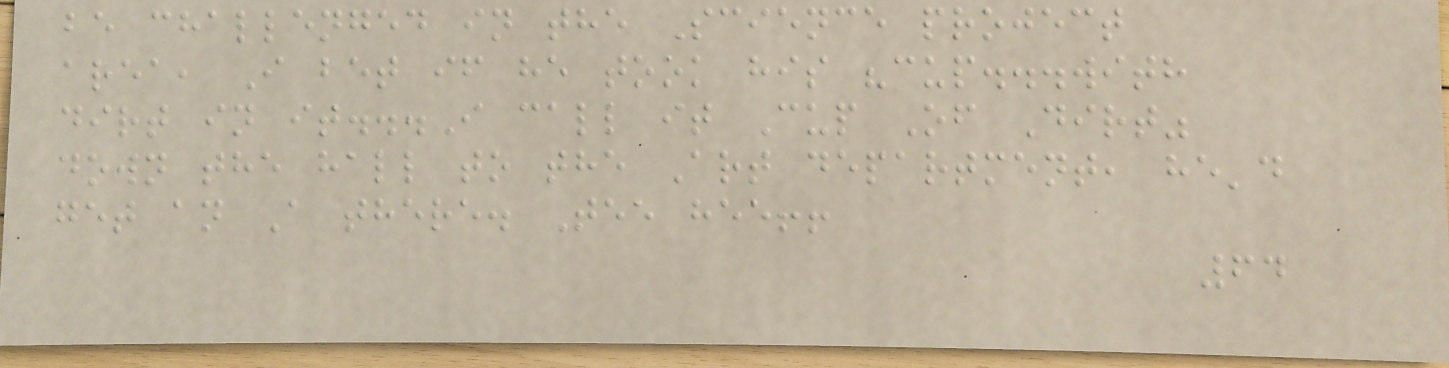be challenged in the Science project
area, I bet if he took his "cup...with
dirt in it...I call it Cup Of Dirt"
down the hall to the Art department, he'd
get an A there. Tee hee!!
64
